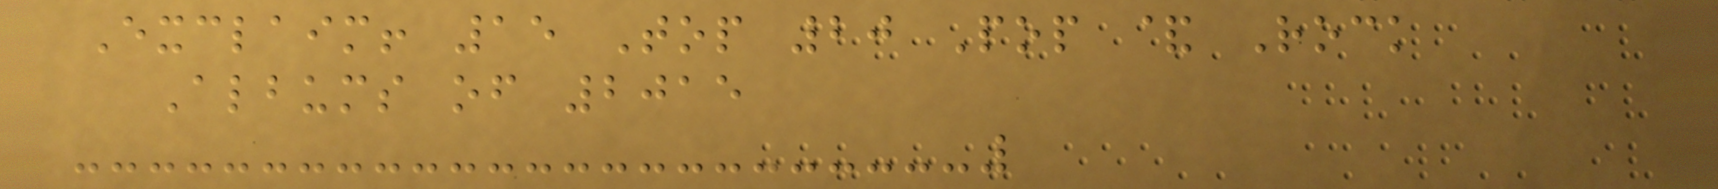Exclaim! 15 Top 20 Pop & Rock
Albums of 2015
